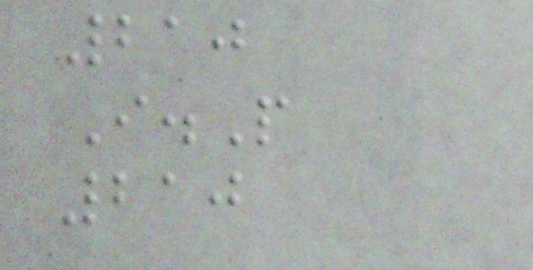210
I.P
210
